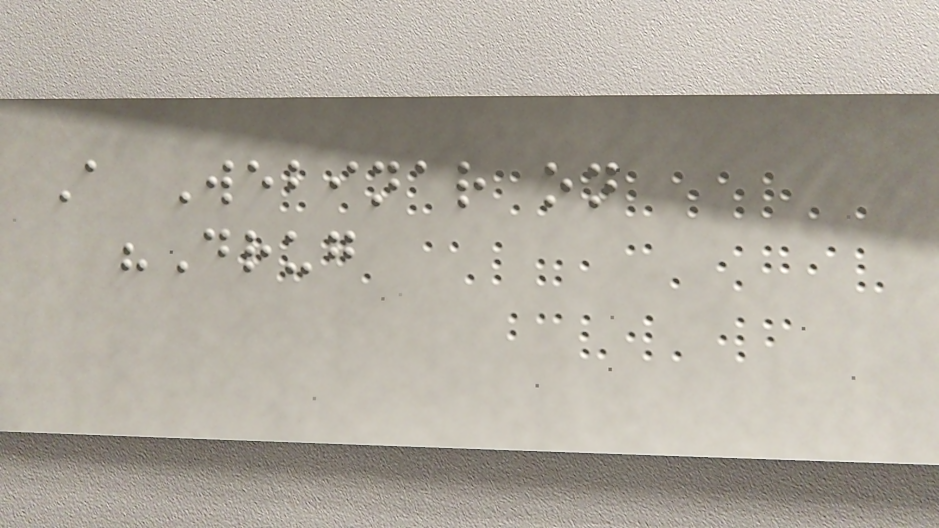A Webinar on
"Drug
